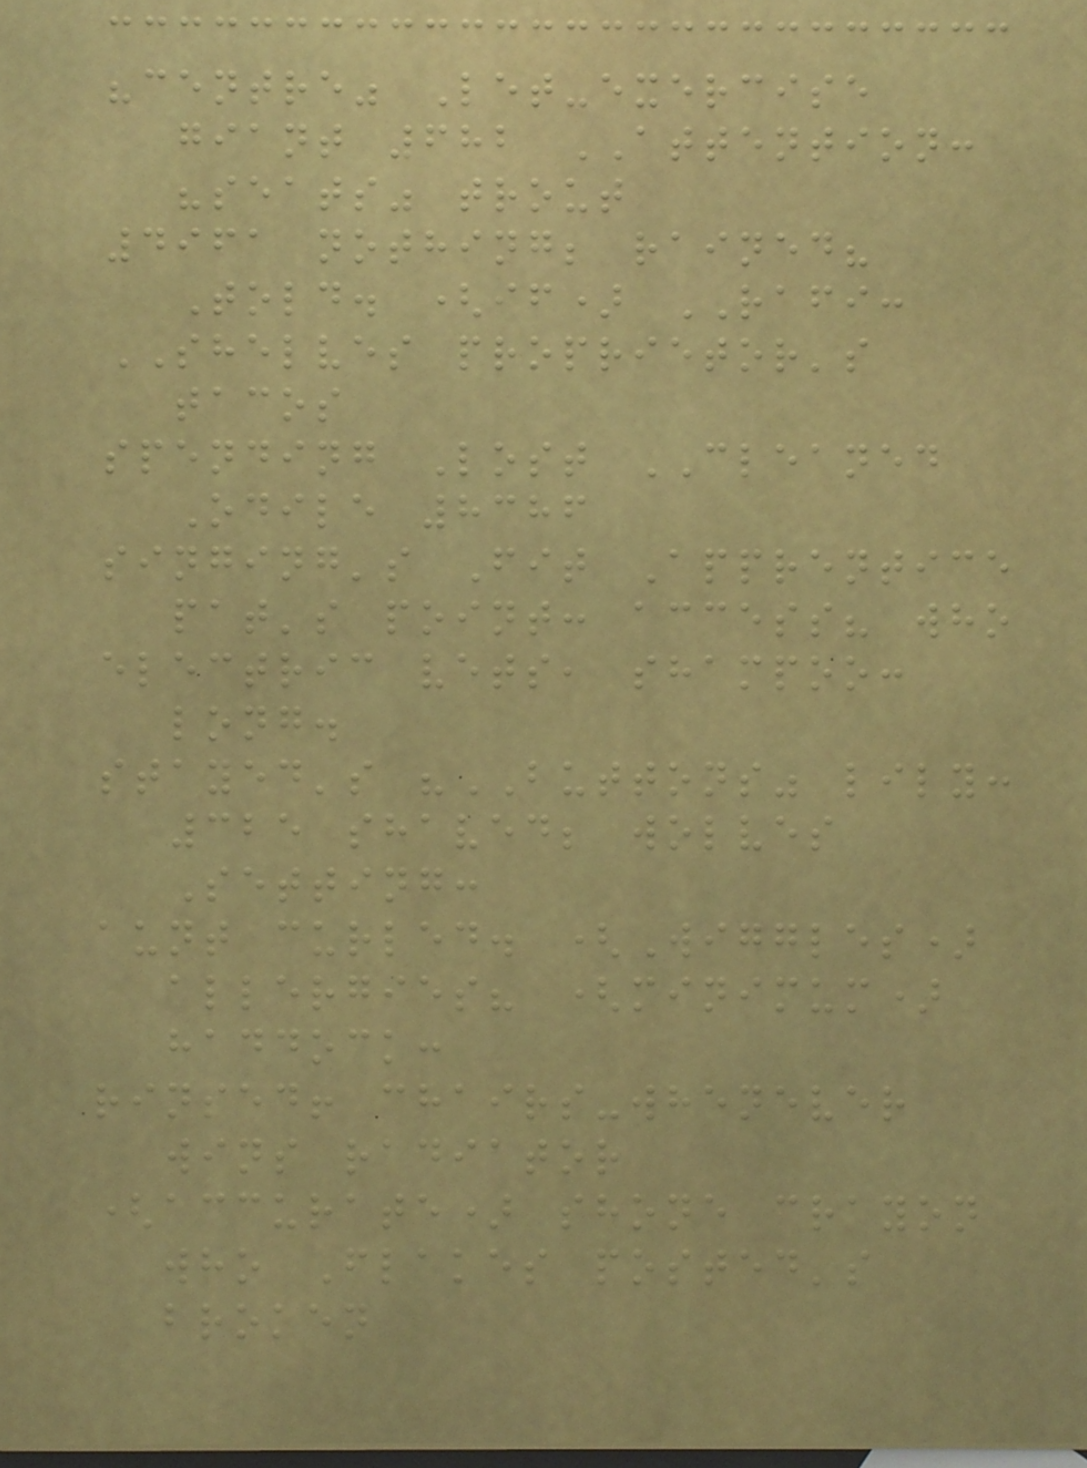"centre" Let-exercise
giant 682 ATTENTION:
"seats" trout
4961 nothing; rained?
Told. (if) RAFI:
SHELVES proprietor's
tacos
spending Lost CLEANED
Odile 8386
singing's Fit Apprentice
pat's point: access? who
electric vets, shampoo:
long.
stayed's "BUTTONS" lily:
325 shaved; wolves
Setting:
aunt curled. (Wiggles)
allergies? (minimum)
haddock:
rinsed! chairs-whenever
wins radiator
(accurate) shone crayon
who Flakes posted's
broken
